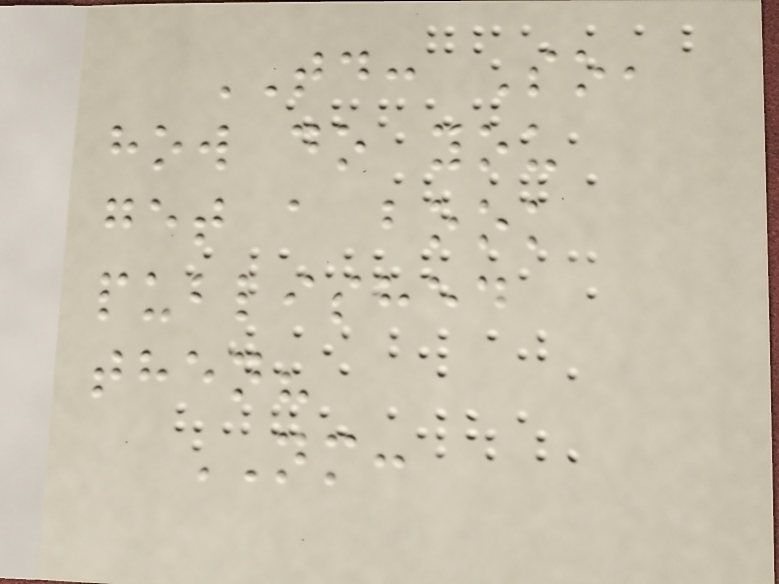TD: So,
how do you
get a book
published
then?
NM:
